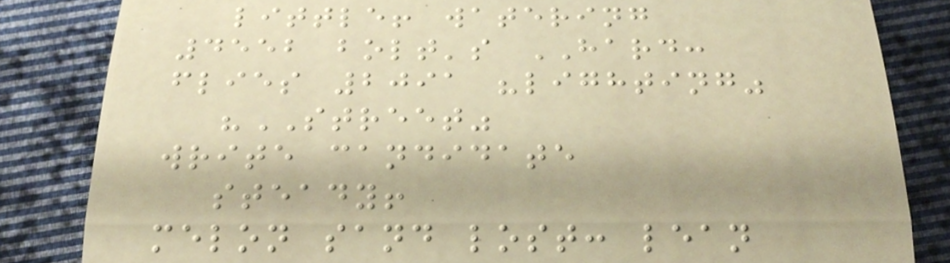little! watering
4552 bolt's HARD:
flies 2091 "lighting"
"STREET"
write candidate
steady!
melon sand lost: lean
